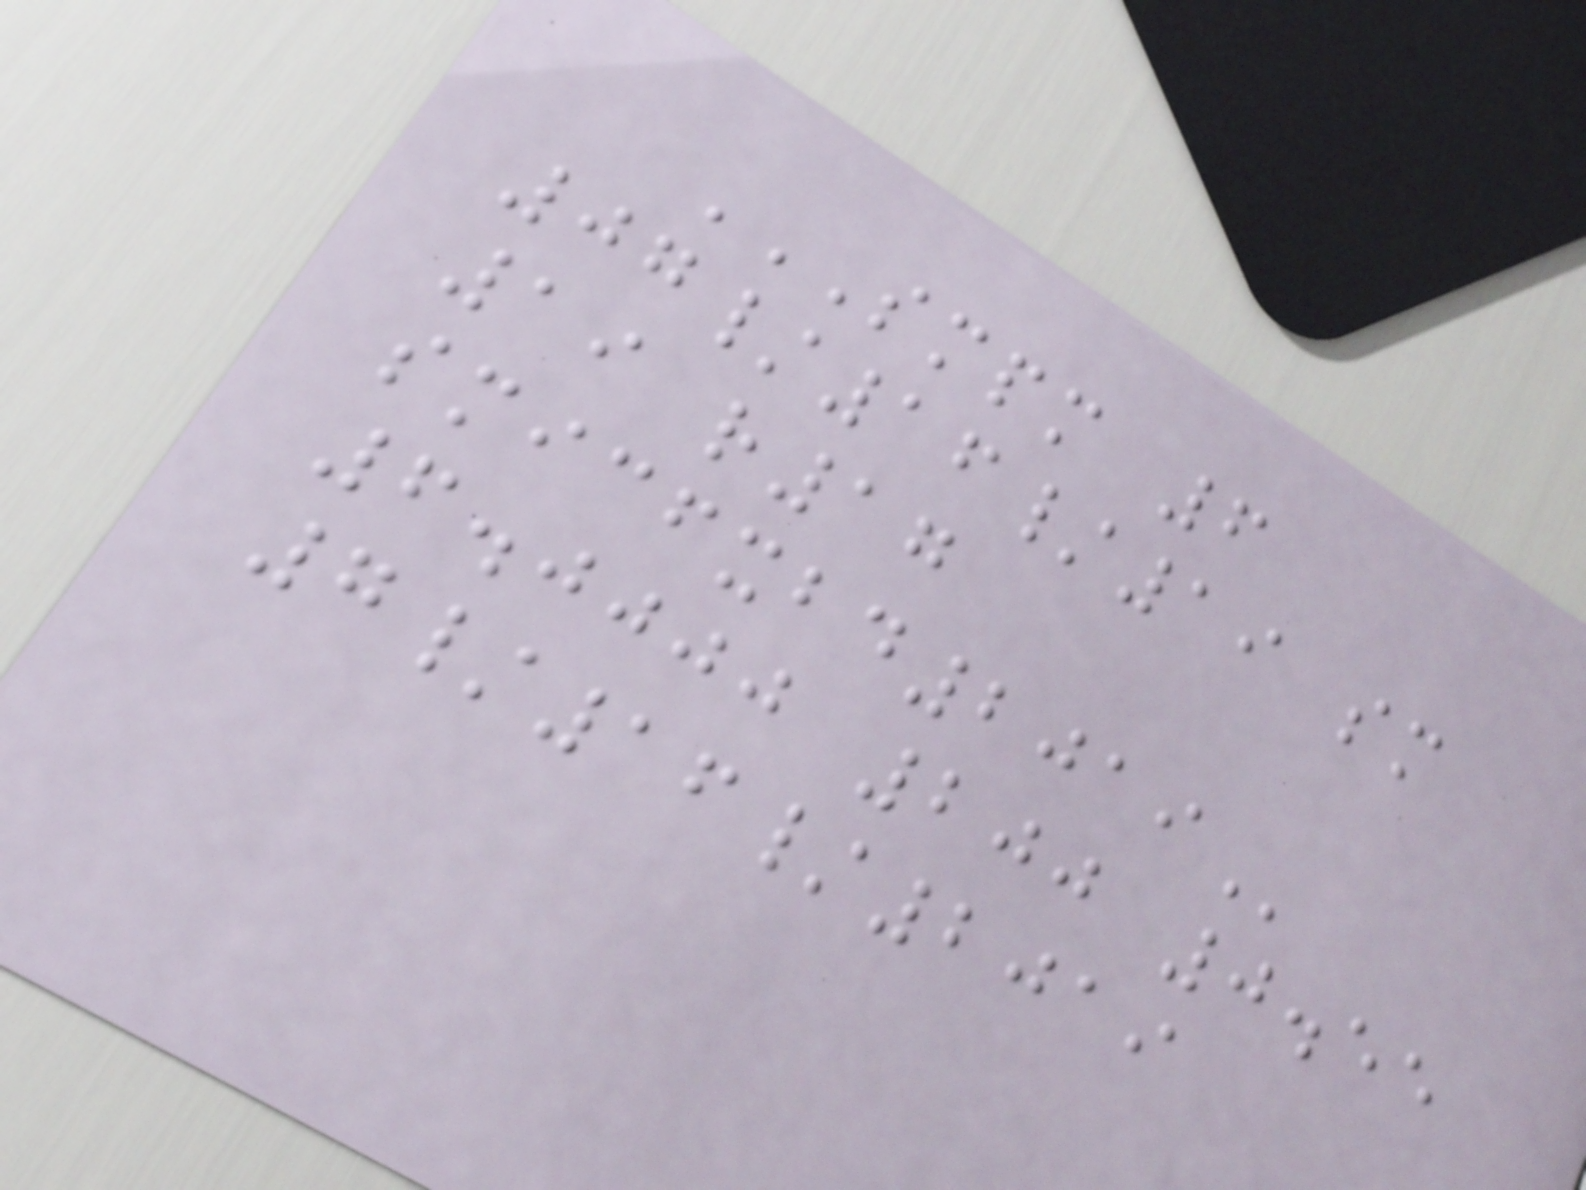SMPM 6
07/16/19 SM
19 R17
SMICFXBD2019
6.0000 200 0.55
7/16/2019
